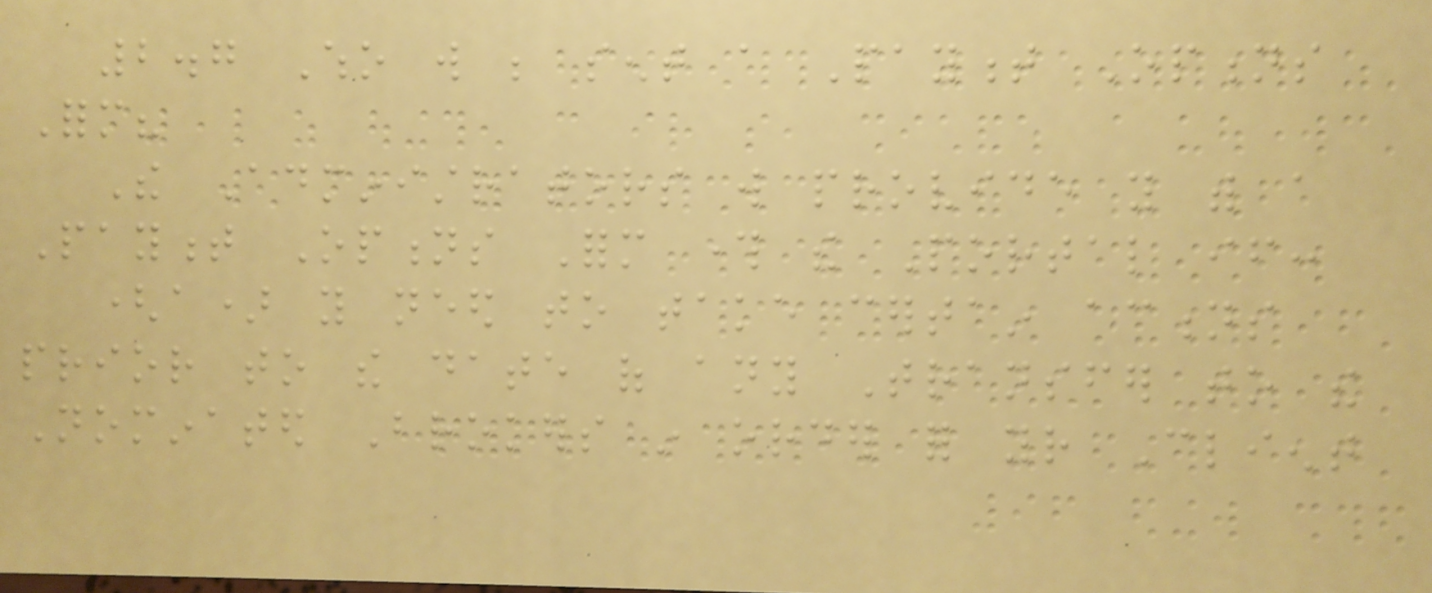2.7 Who will be sent a Payment Options
Form?
The Administrators will provide you with a
Payment Options Form through the Portal if:
(a) you need to take certain actions
prior to the date of any Transfer to the
Nominated Brokers in order for your Client
